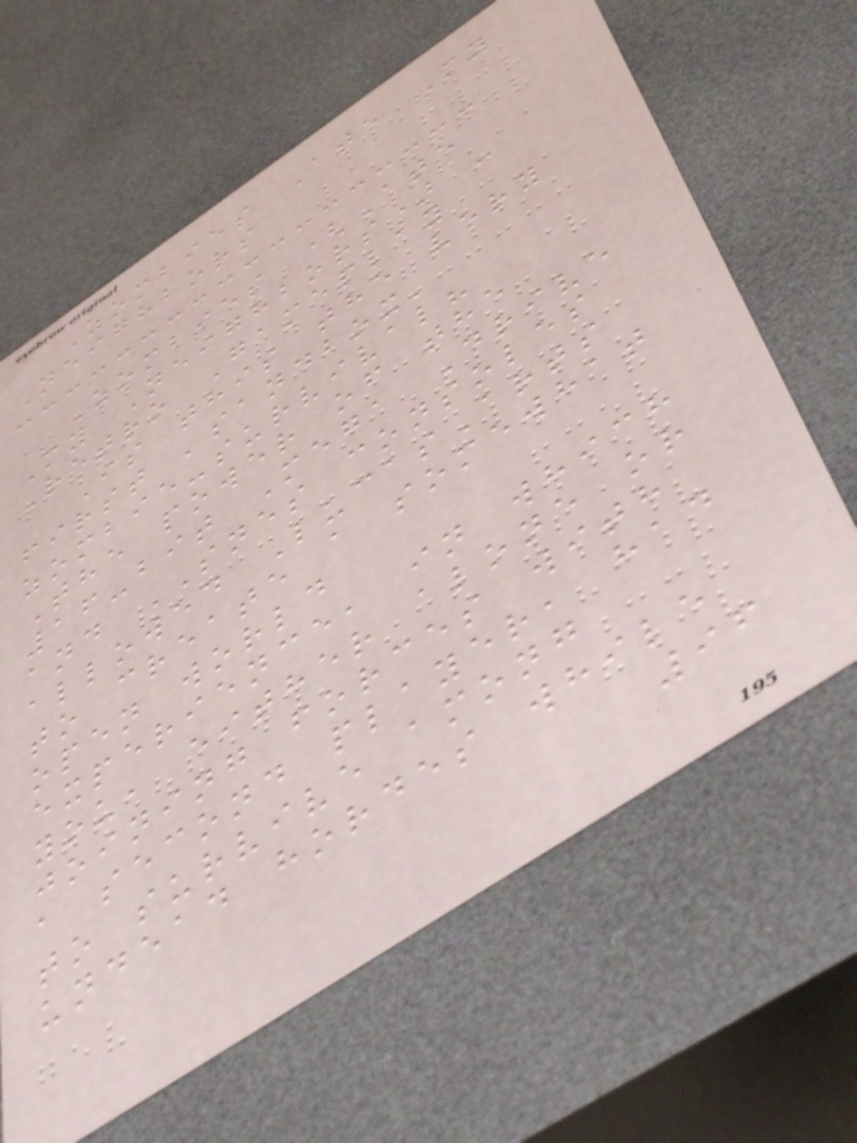Zombies Ate My
Neighbors
Zombies (Ate
My Neighbors) -
Retro Gameplay
Is this the very
first 'sandbox'
zombie-survival?
The power of the
16-bit Mega Drive
and SNES consoles
allowed LucasArts
to create a somewhat
open world
experience, in which
you, either alone or
joining forces with
a second player, had
to survive among
undead hordes while
96
